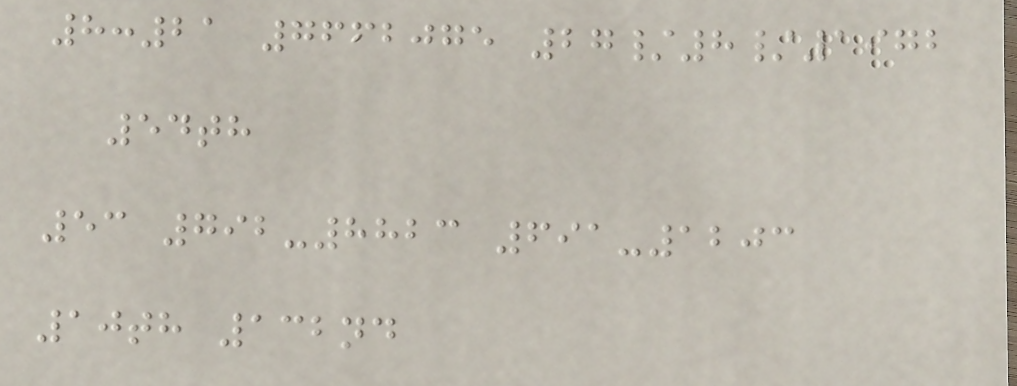8:21 7662075 27/8/1972
54th
53 792-8823 691-1203
10th 132nd
